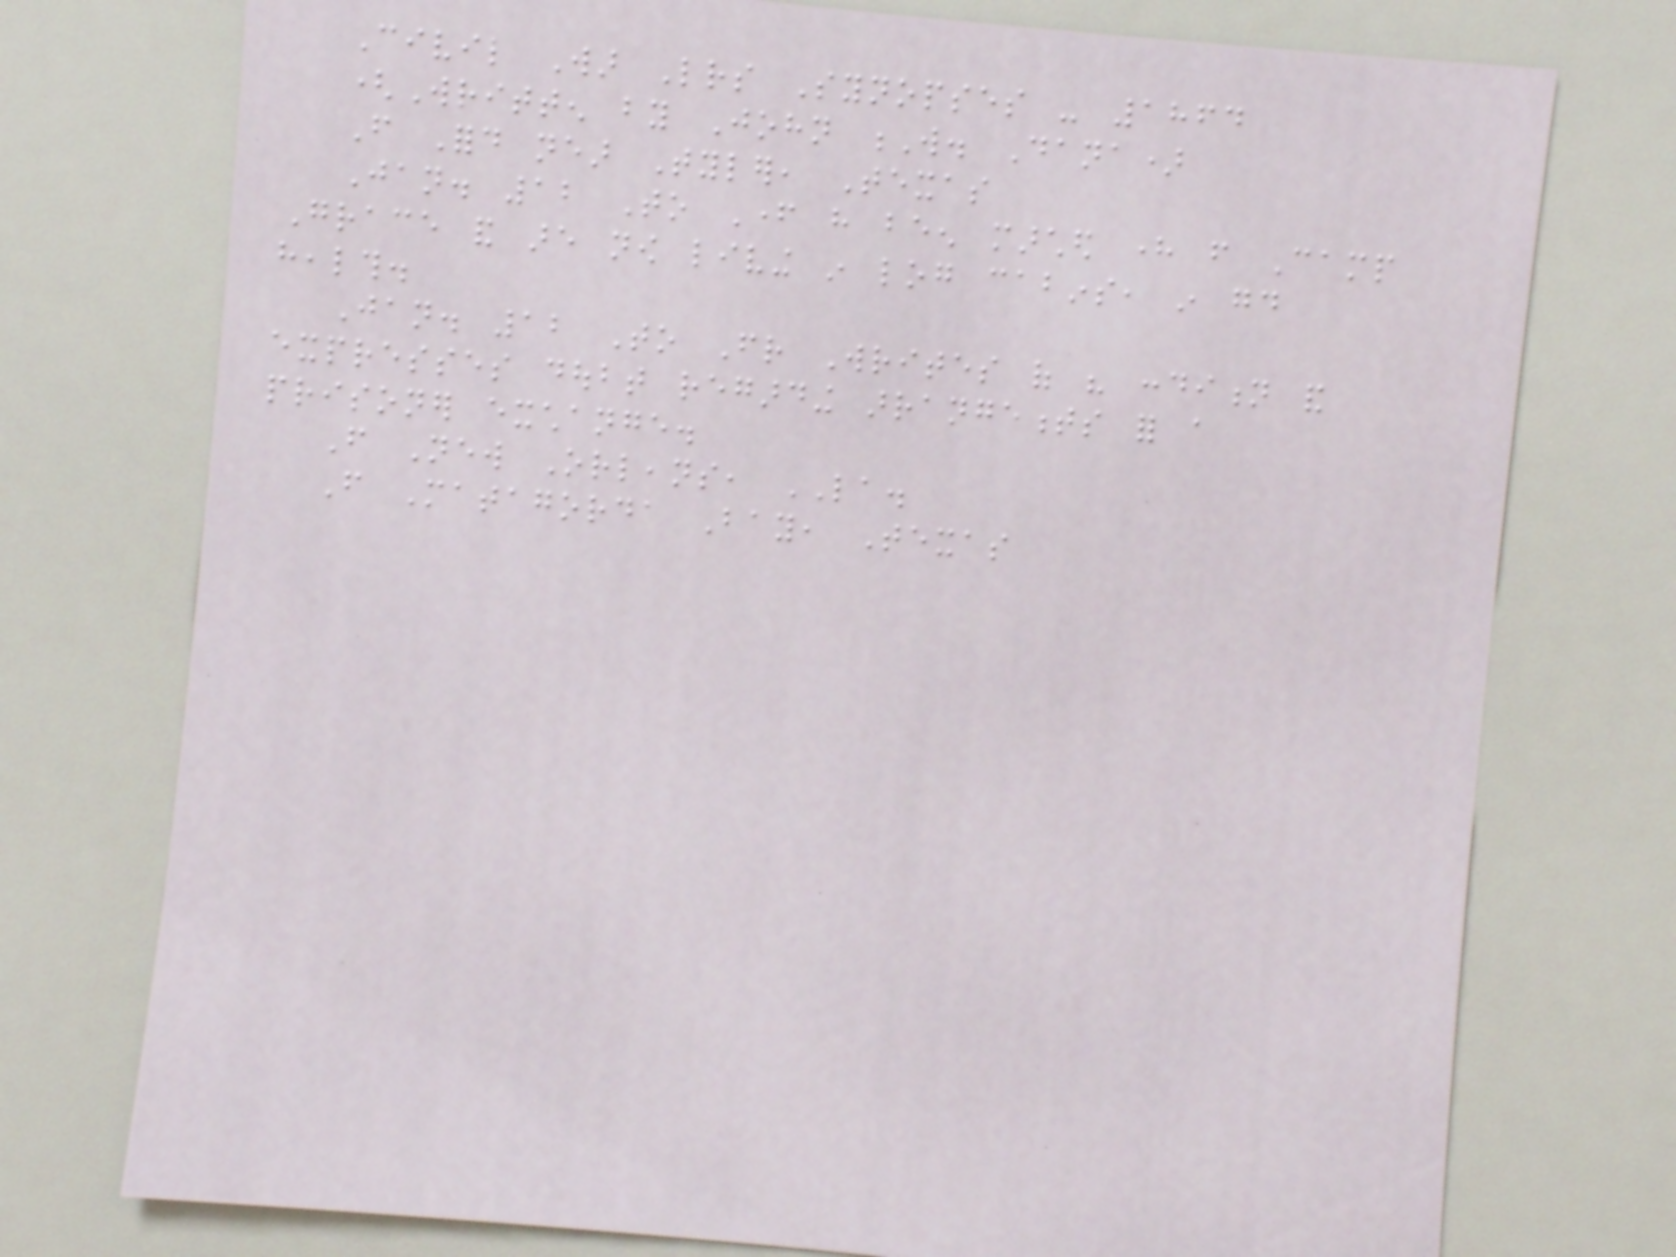Civil War Letters Synopses - 1864
(Written by John W. Dana)
From Ford near Tyler, Texas
Jan. 12 To Father have been marched here from Camp
Grace and are now living in log cabins, in good
health.
Jan. 12 To Friend Writes of his condition and
expresses doubt regarding arrangements for a
prisoner exchange.
From New Orleans, LA.
From Matagorda Bay, Texas
